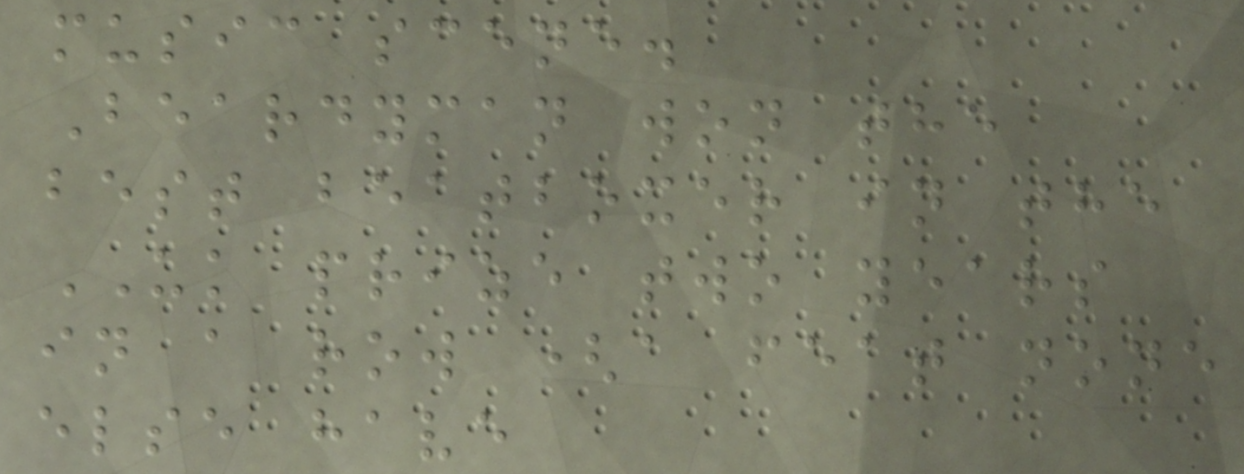music scene.
Beardyman won the
best beatboxer in the
UK prize two years
in a row (a feat none
else have
